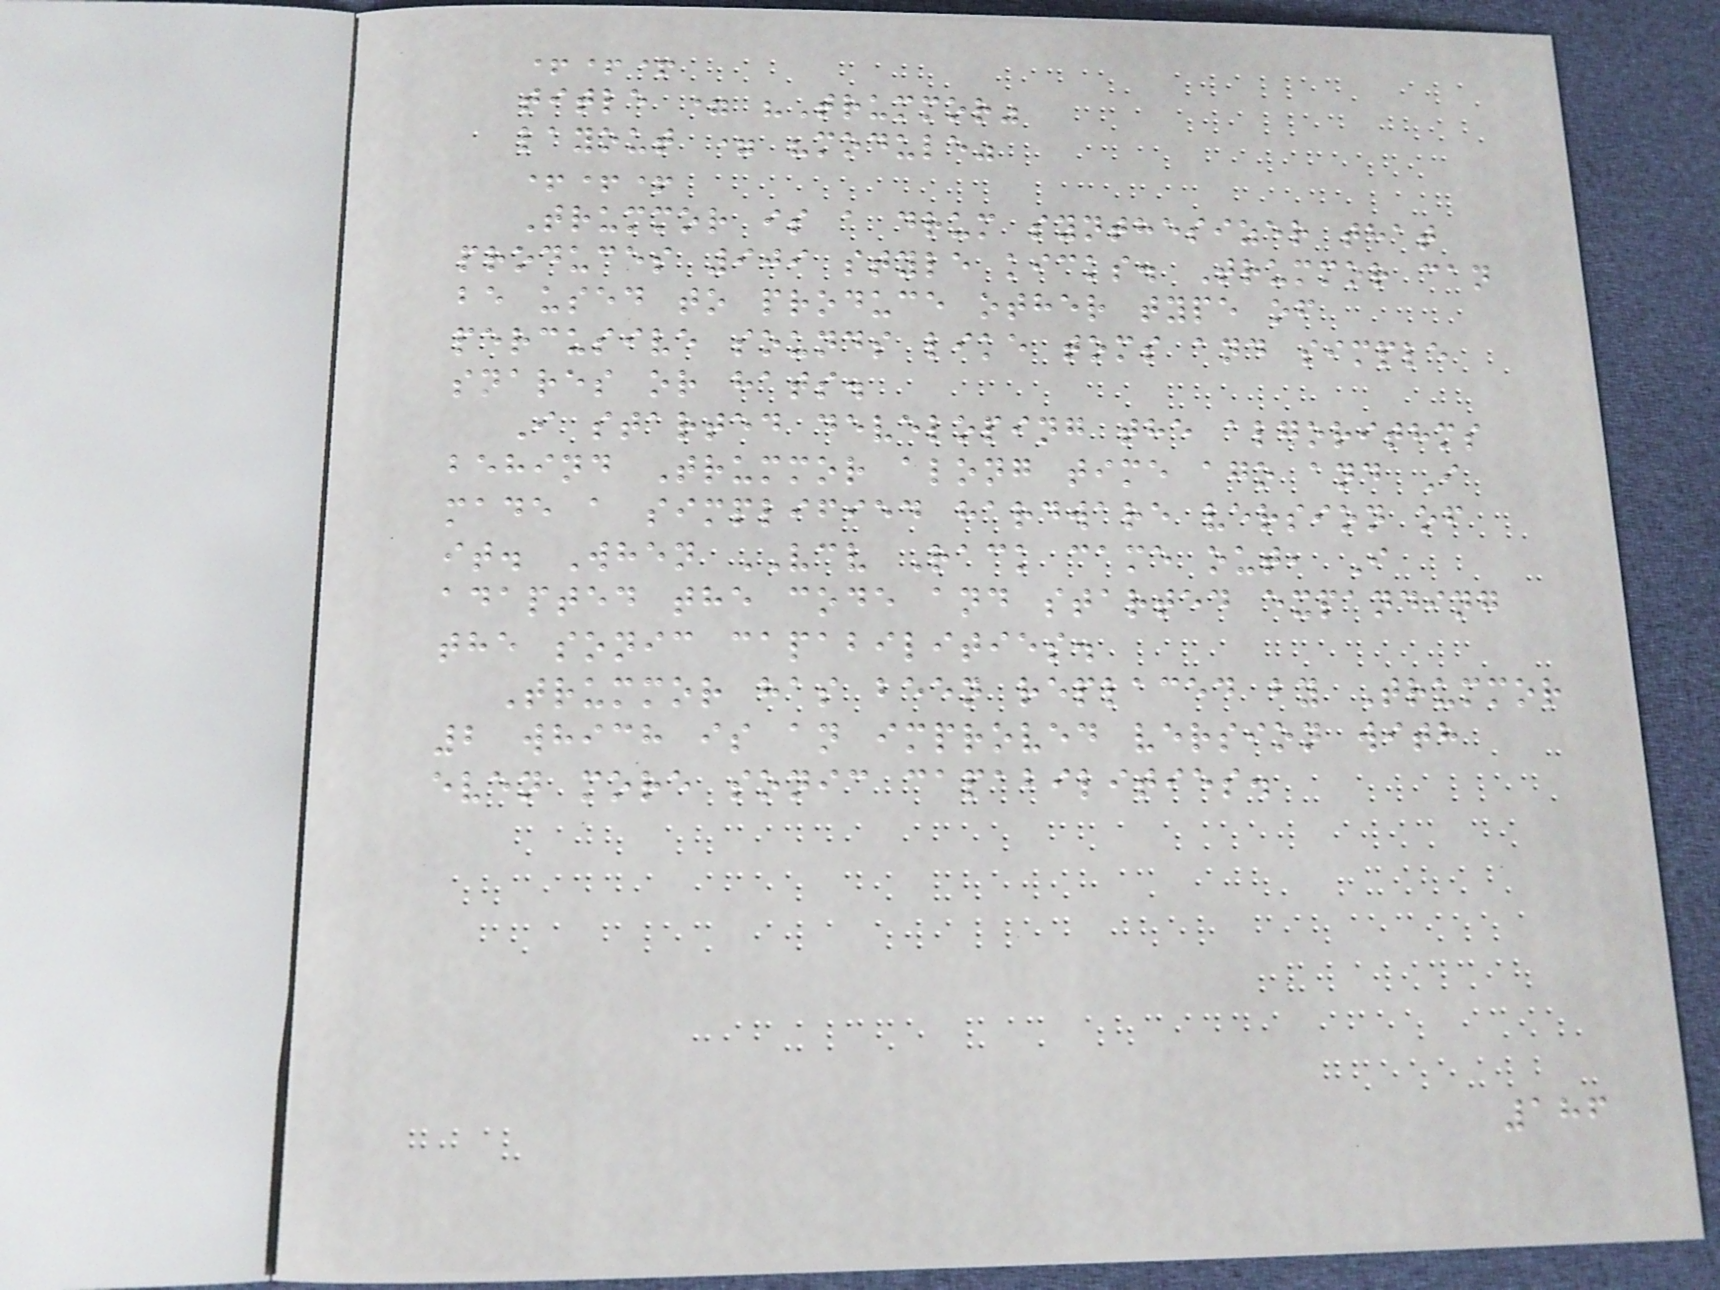+++
title = "Trummor"
layout = "module"
+++
Trummor is a drum synthesizer that
produces 909 style kicks. Trummor can
be used to produce other type of
percusive sounds like toms and simple
snares or hats.
I started developing the algorithms
behind Trummor along time ago and I
made a simplified hardware version of
it. When VCV Rack came out, I
adapted the code and started expanding
the sonic capabilities.
Trummor has been replaced by Trummor
2 which is an improved version with
even more sonic capabilities.
186
